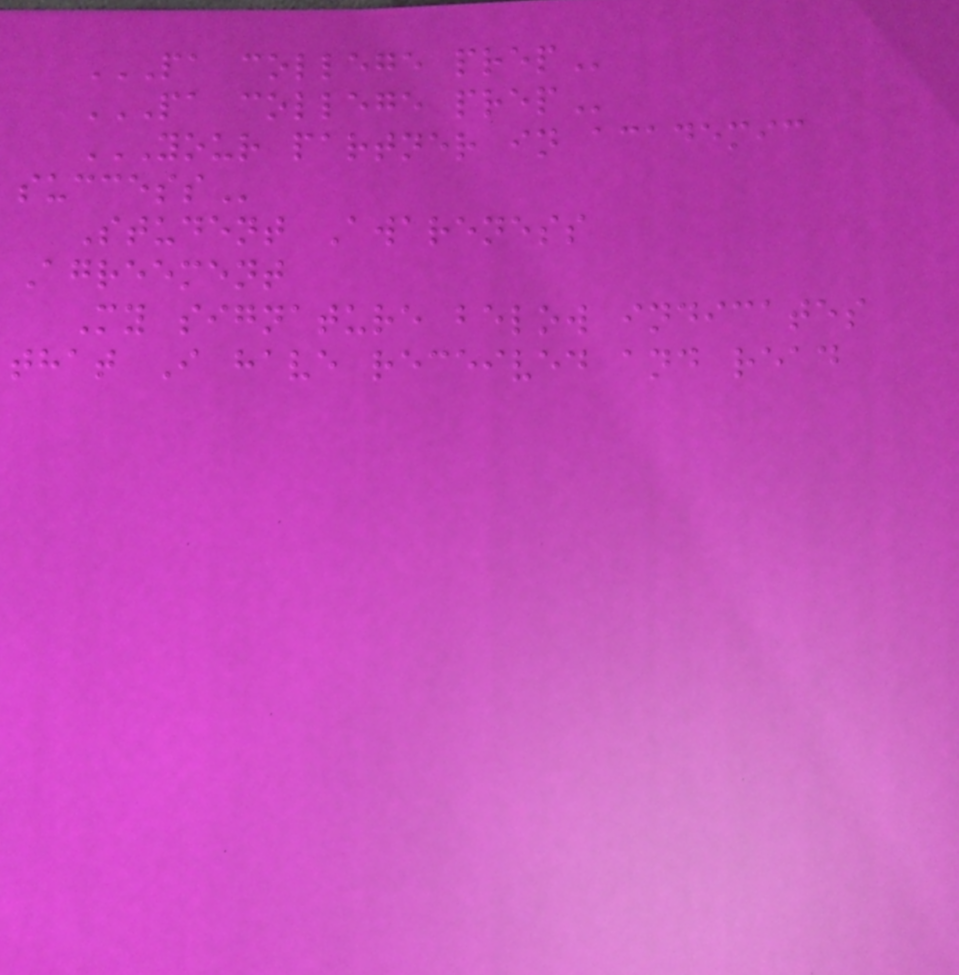PA COLLEGE PREP
PA COLLEGE PREP
YOUR PARTNER IN ACADEMIC
SUCCESS
Student Awareness
Agreement
My signature below indicates
that I have received and read
